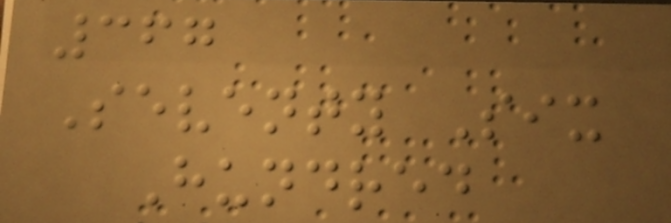367
Seventy Six
Hundred
